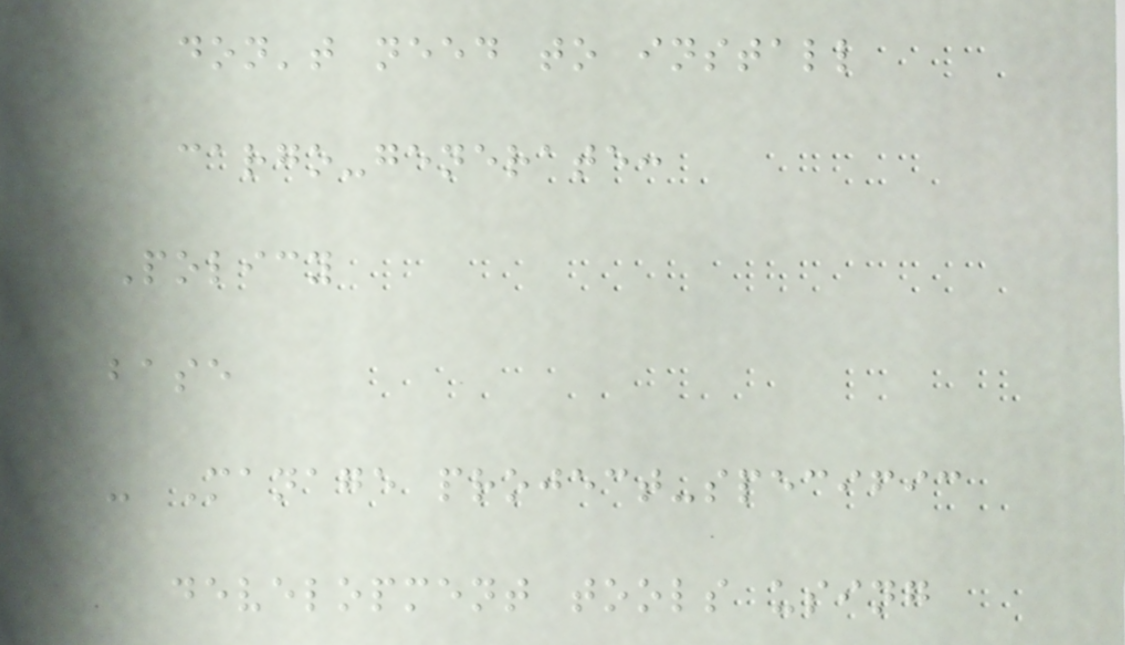don't need to install
cargo-generate:
Policy
base
- Manage project-specific
development tools using
